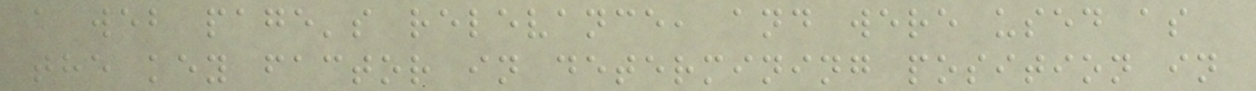a web page's relevance, and were used as
the key factor in determining position in
